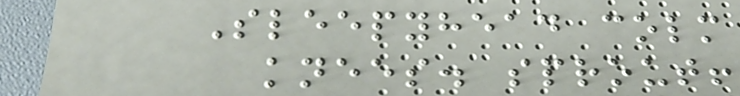Sleepyhead colm
knees. sprout!
